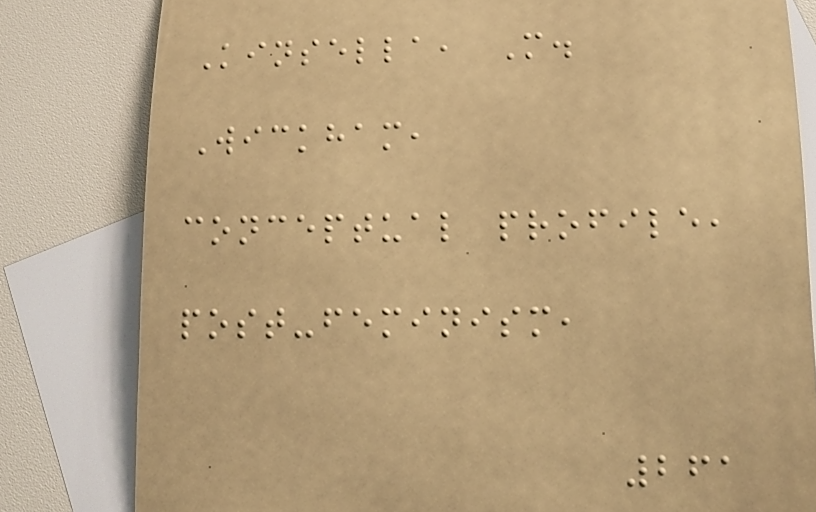Kinsella, M.
Wickham,
conceptual profile,
post-feminism,
261
